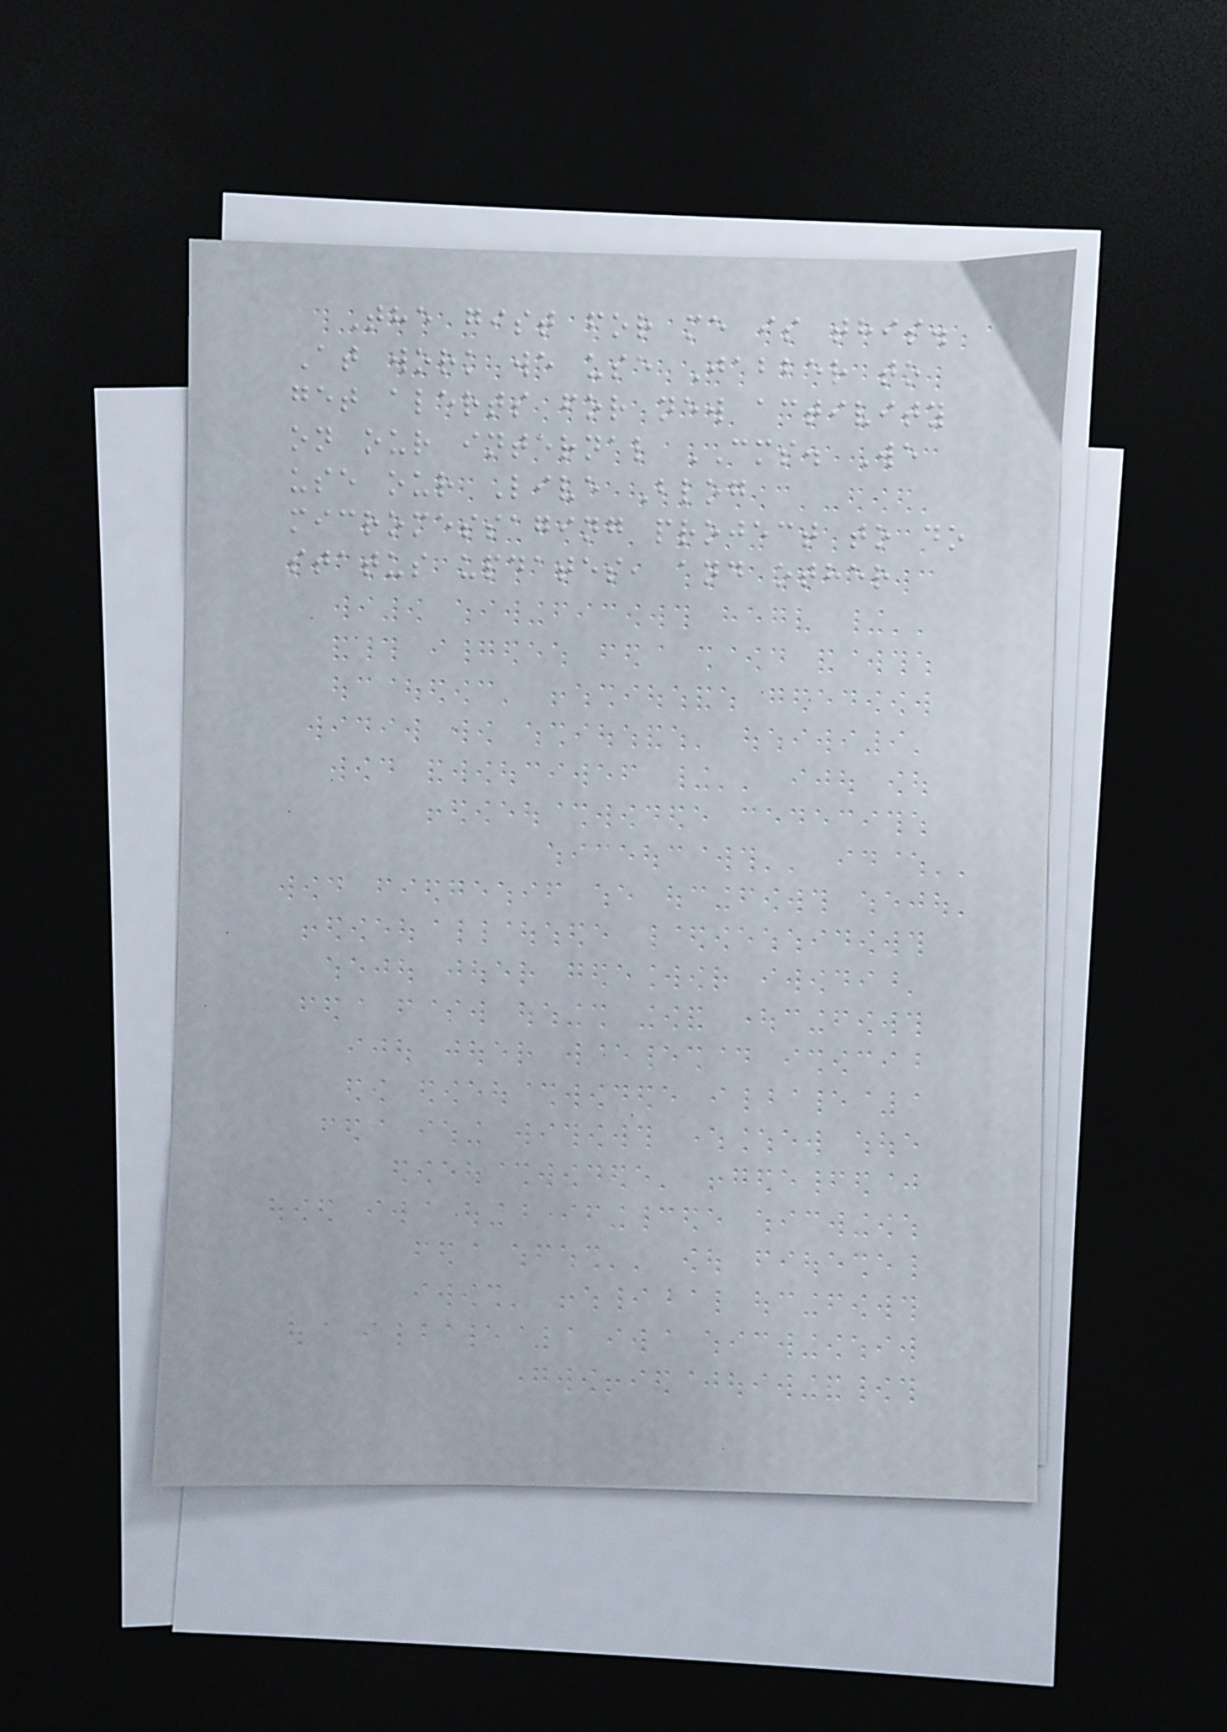The gist for me is this.
At work we use Jabber to
get alerts for new activity
on our internal CMS. We
use our Live Blog
micromessaging project to do
status updates, and other
